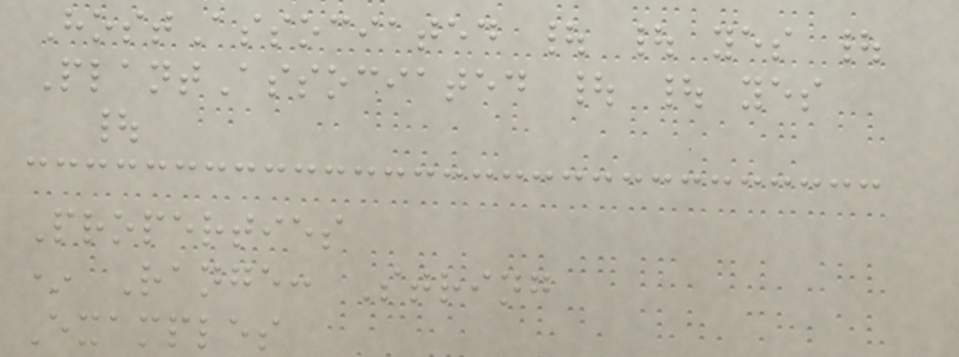HostAssociated | | yes |
PlantAssociated | | yes
|
Properties
* Range: String
Examples
